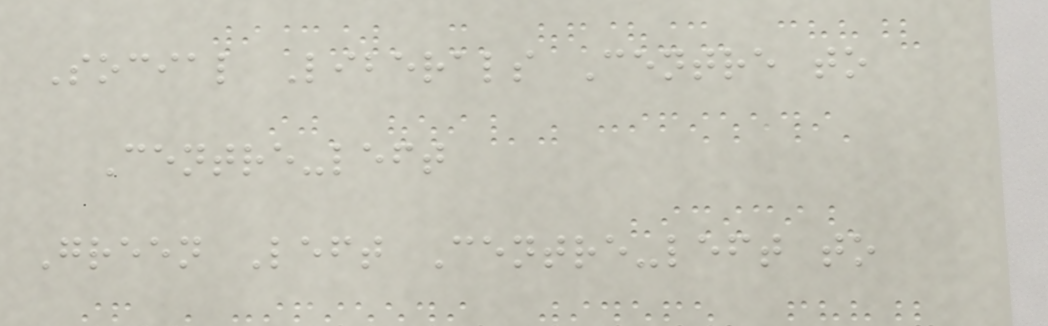Social Liberals Centre to
Centre-left
Green Left Centre-left to
